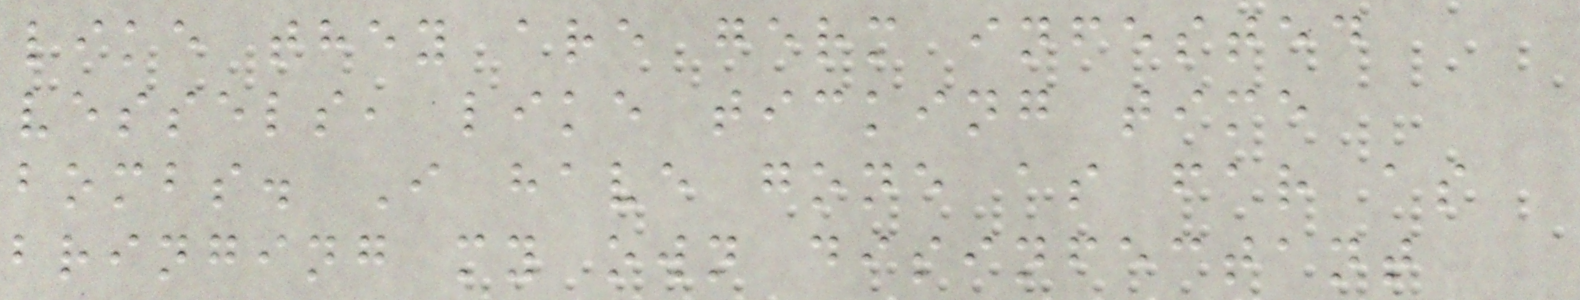like they are germ infested
vessels, like ticking time
bombs. I have gone as far as
bringing my own disinfectant
